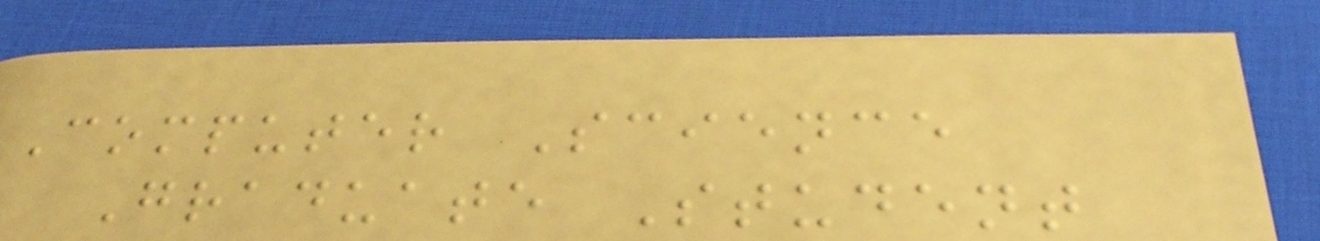Computer Science
Graduate Student
